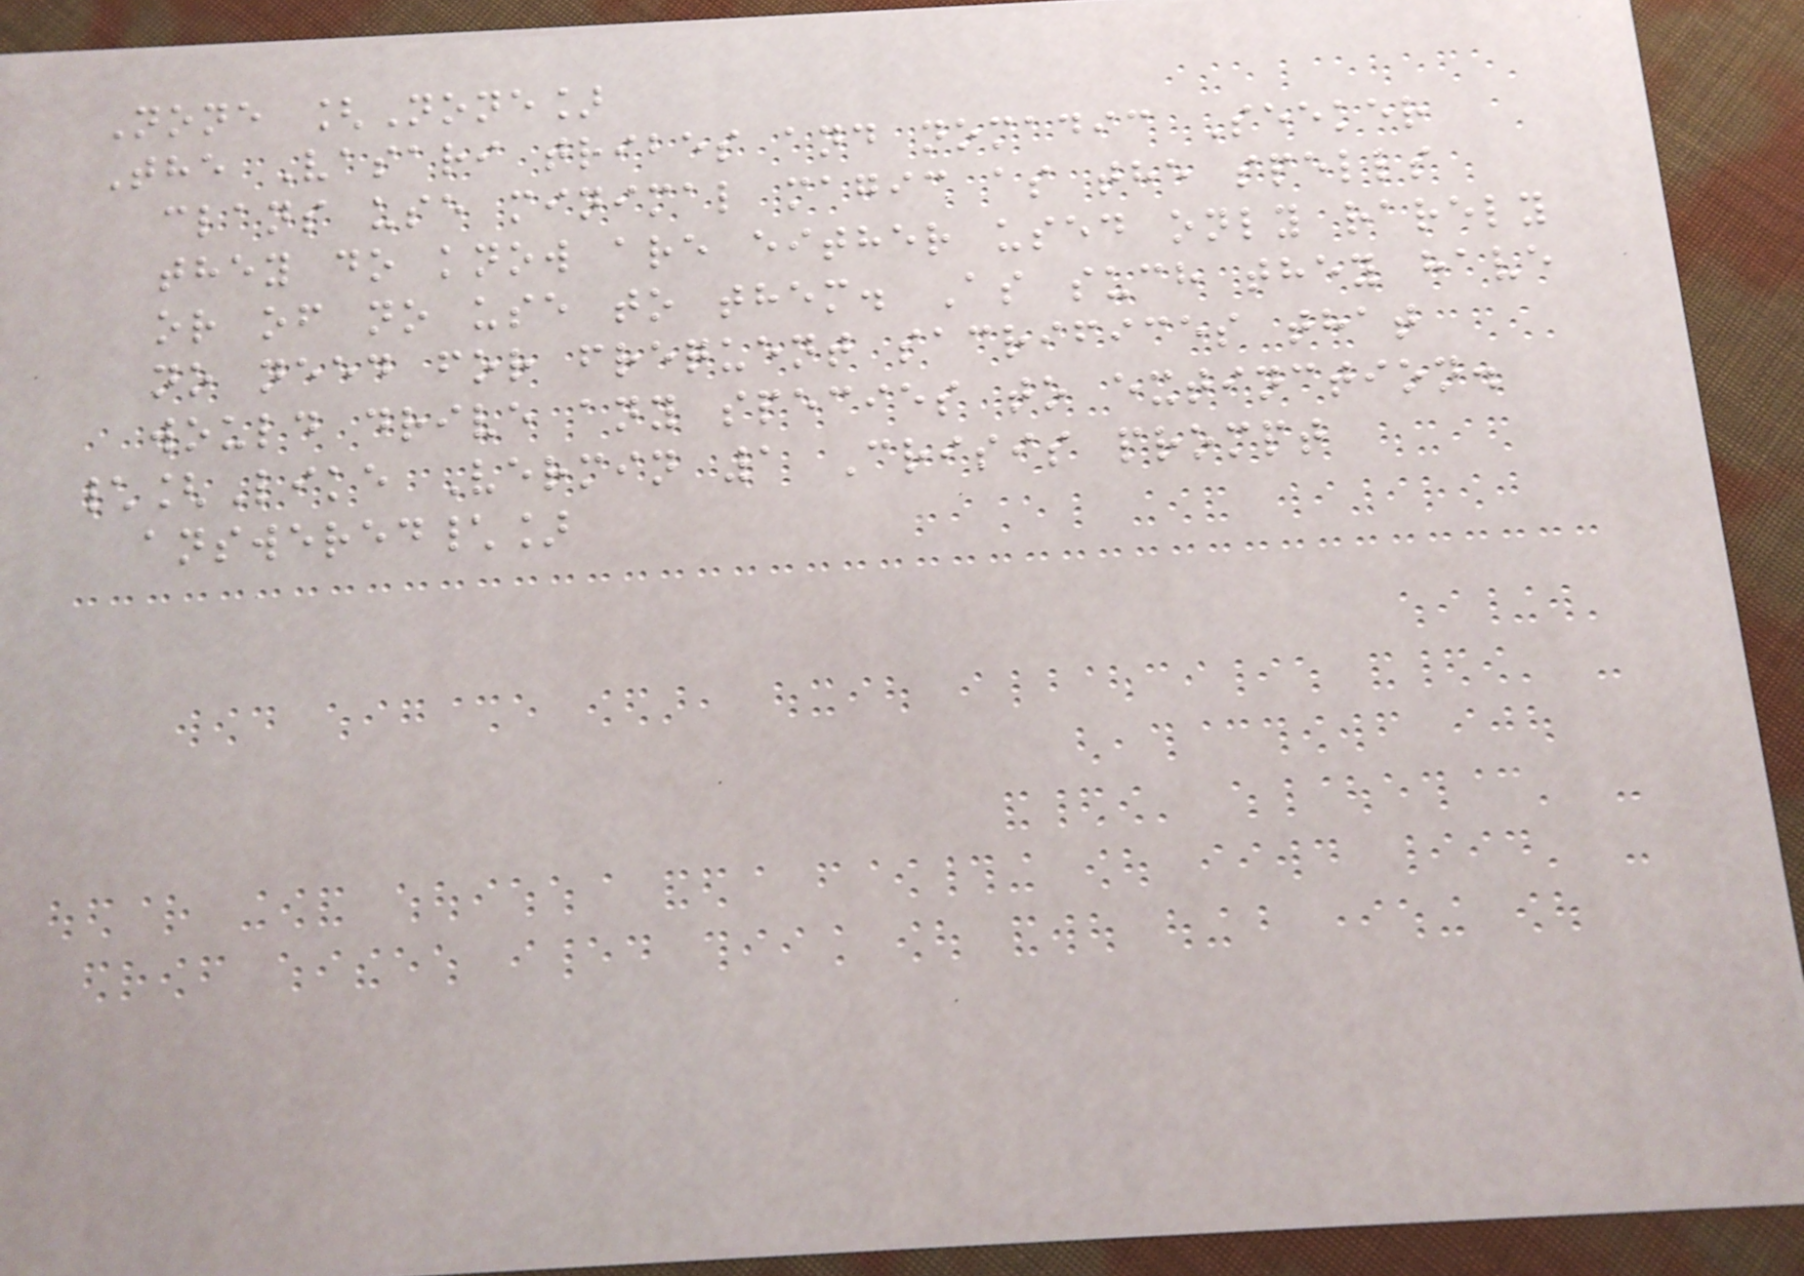None [None]
The Vasari tribes and nomadic Seeker
clans use minimal magic as the spells
they do know are either used only rarely
or of no use to them. As such they have
no need for frequent sacrifices that
would drive any species to extinction.
\[Like Vermin 1 Crisis prompt
answered\]
